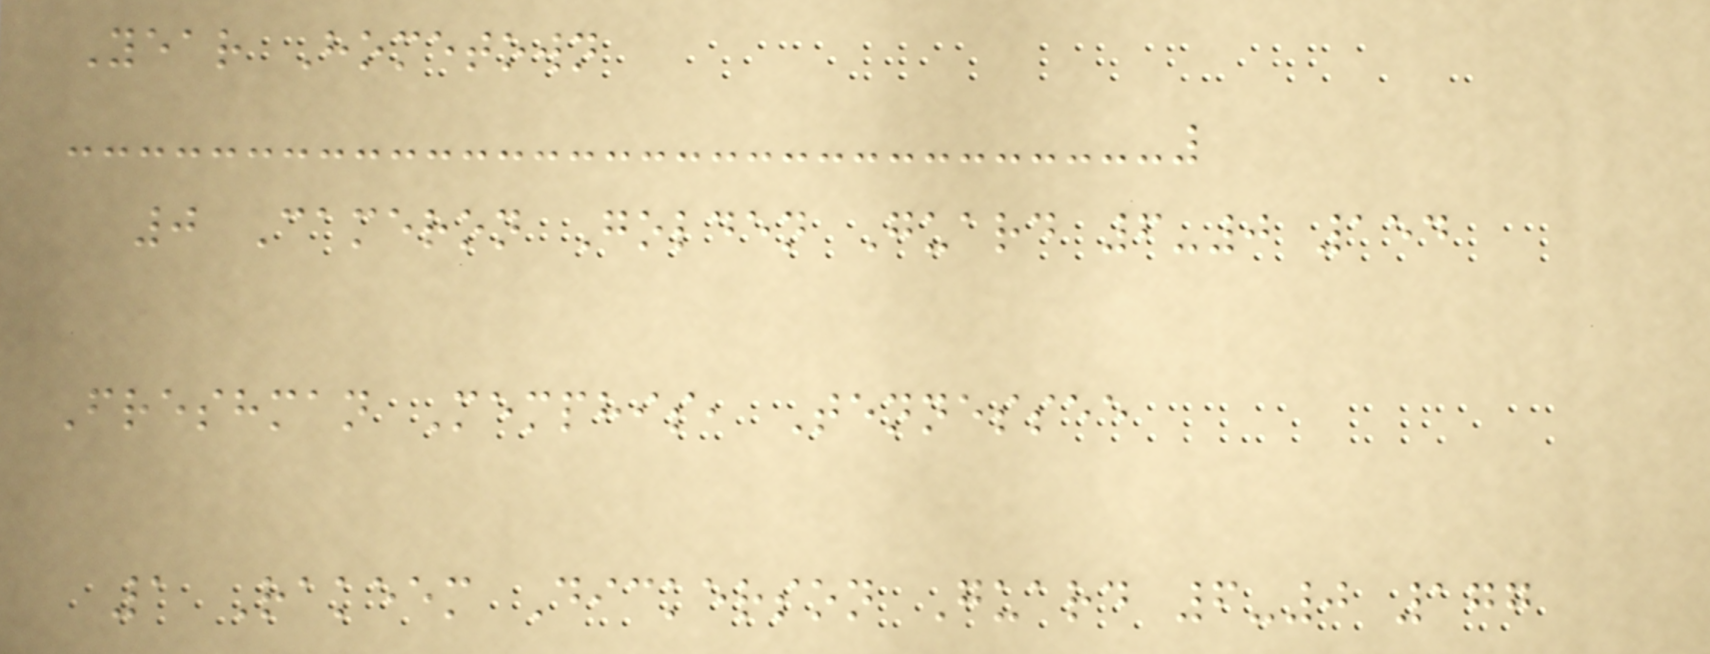Year Hometown
0 Cameron Golden Guard 6-0 154
Freshman Memphis, Tennessee
1 Rakeem Dickerson Guard 6-0 177
